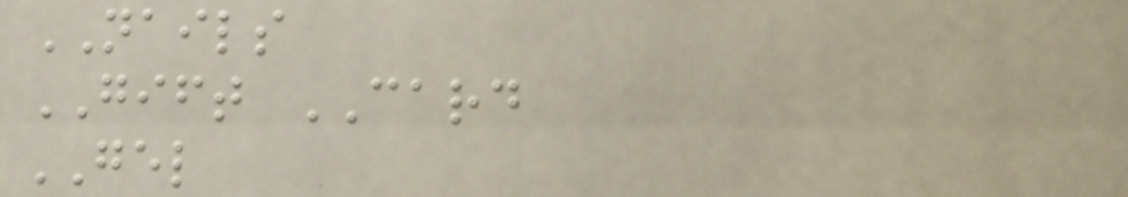NAILS
GIFT CARD
GEL
